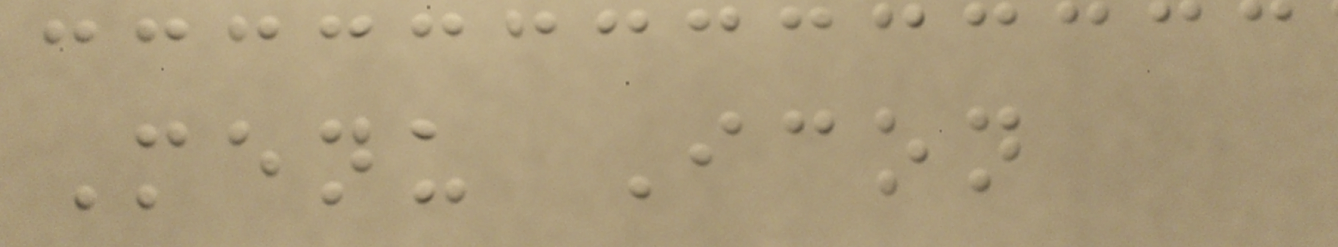Menu Icon
